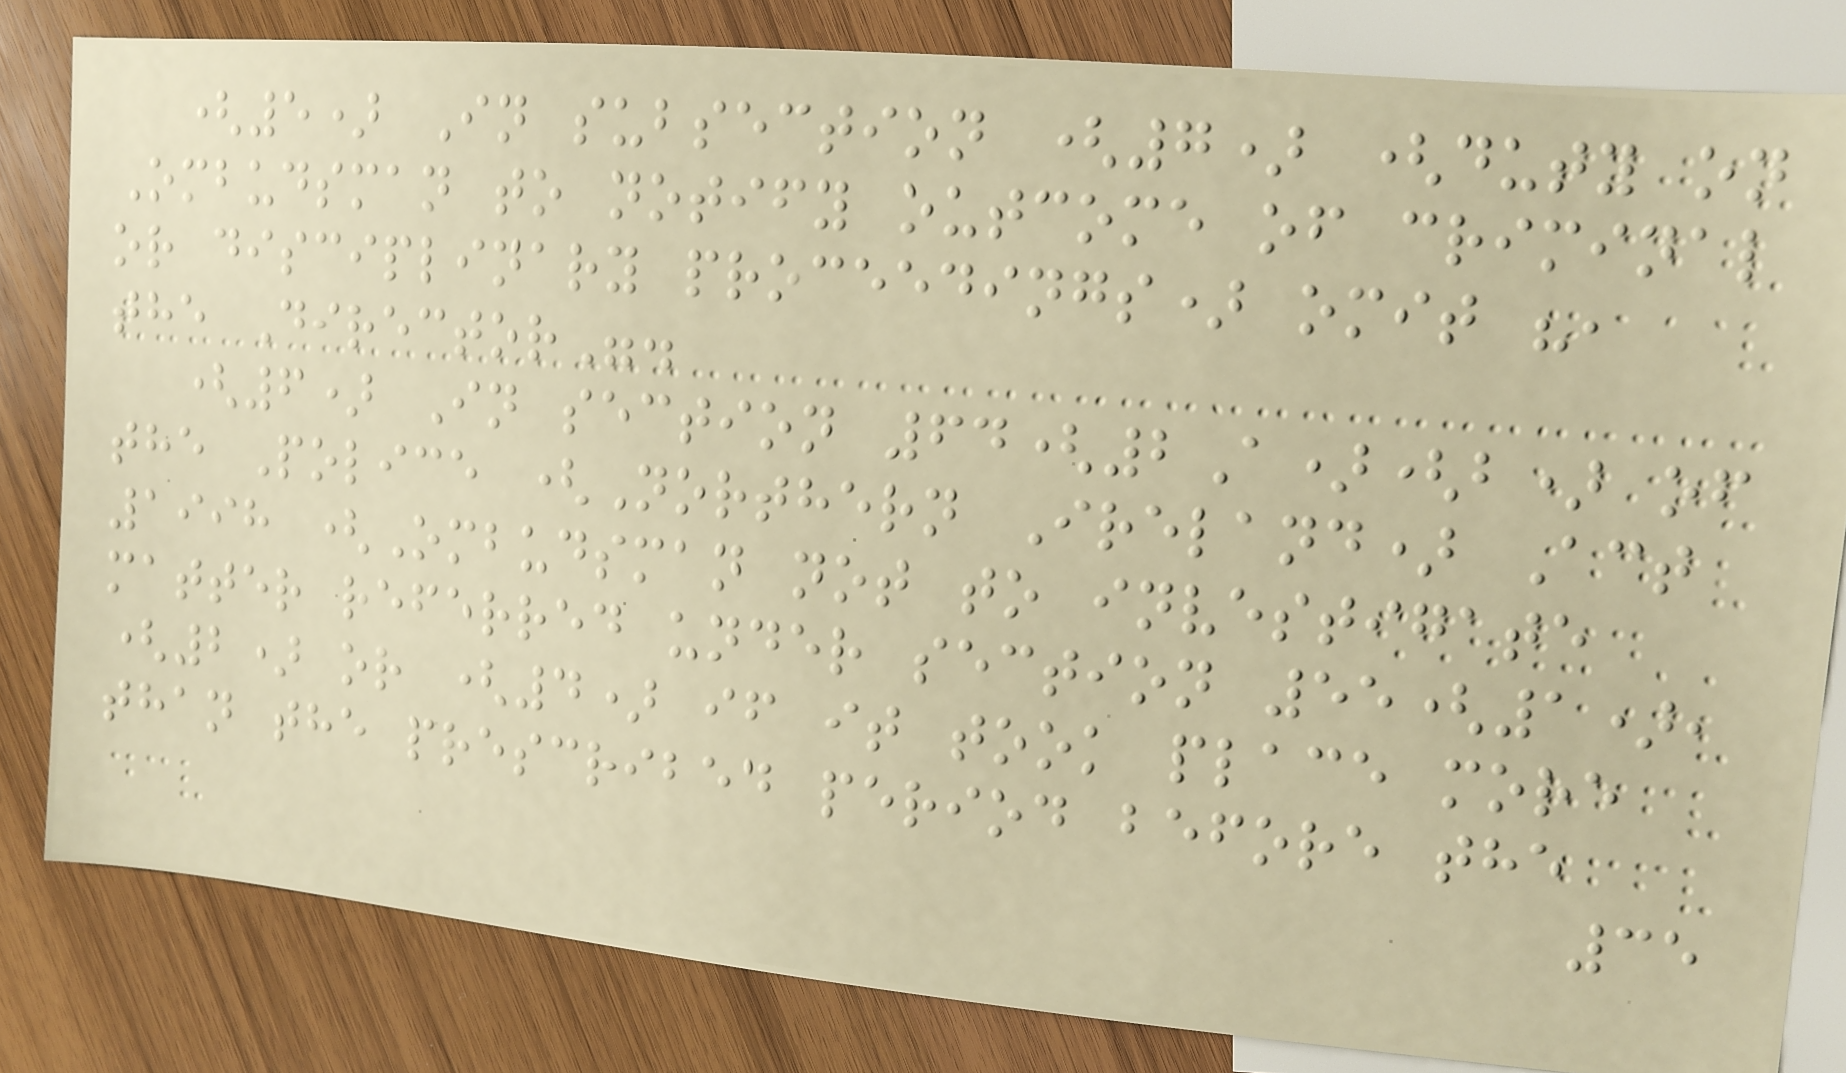(5) In subsection (7) (duty on
Ombudsman to notify outcome of criminal
or disciplinary proceedings) omit ",
the Director".
(6) In section 64(2A)(b) of
the Police (Northern Ireland) Act
1998 (Ombudsman not to investigate
matter referred under section 55(1),
(2) or (4) if it took place more
than the prescribed period before the
35
